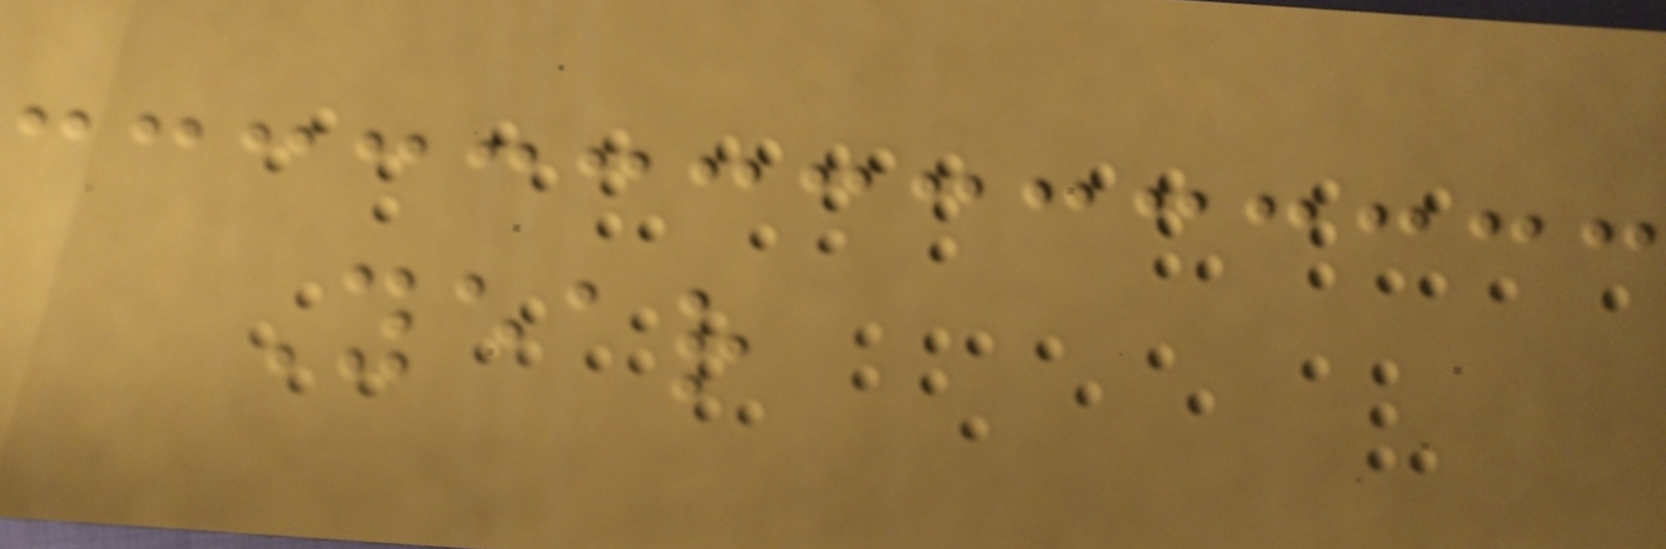Year
